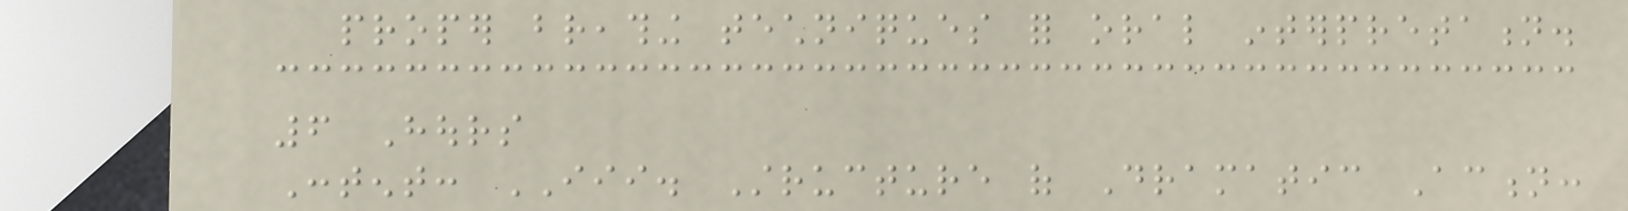proper breathing techniques for oral interpretation.
6 Hours
Content: III. Structure of Dramatic Action:
